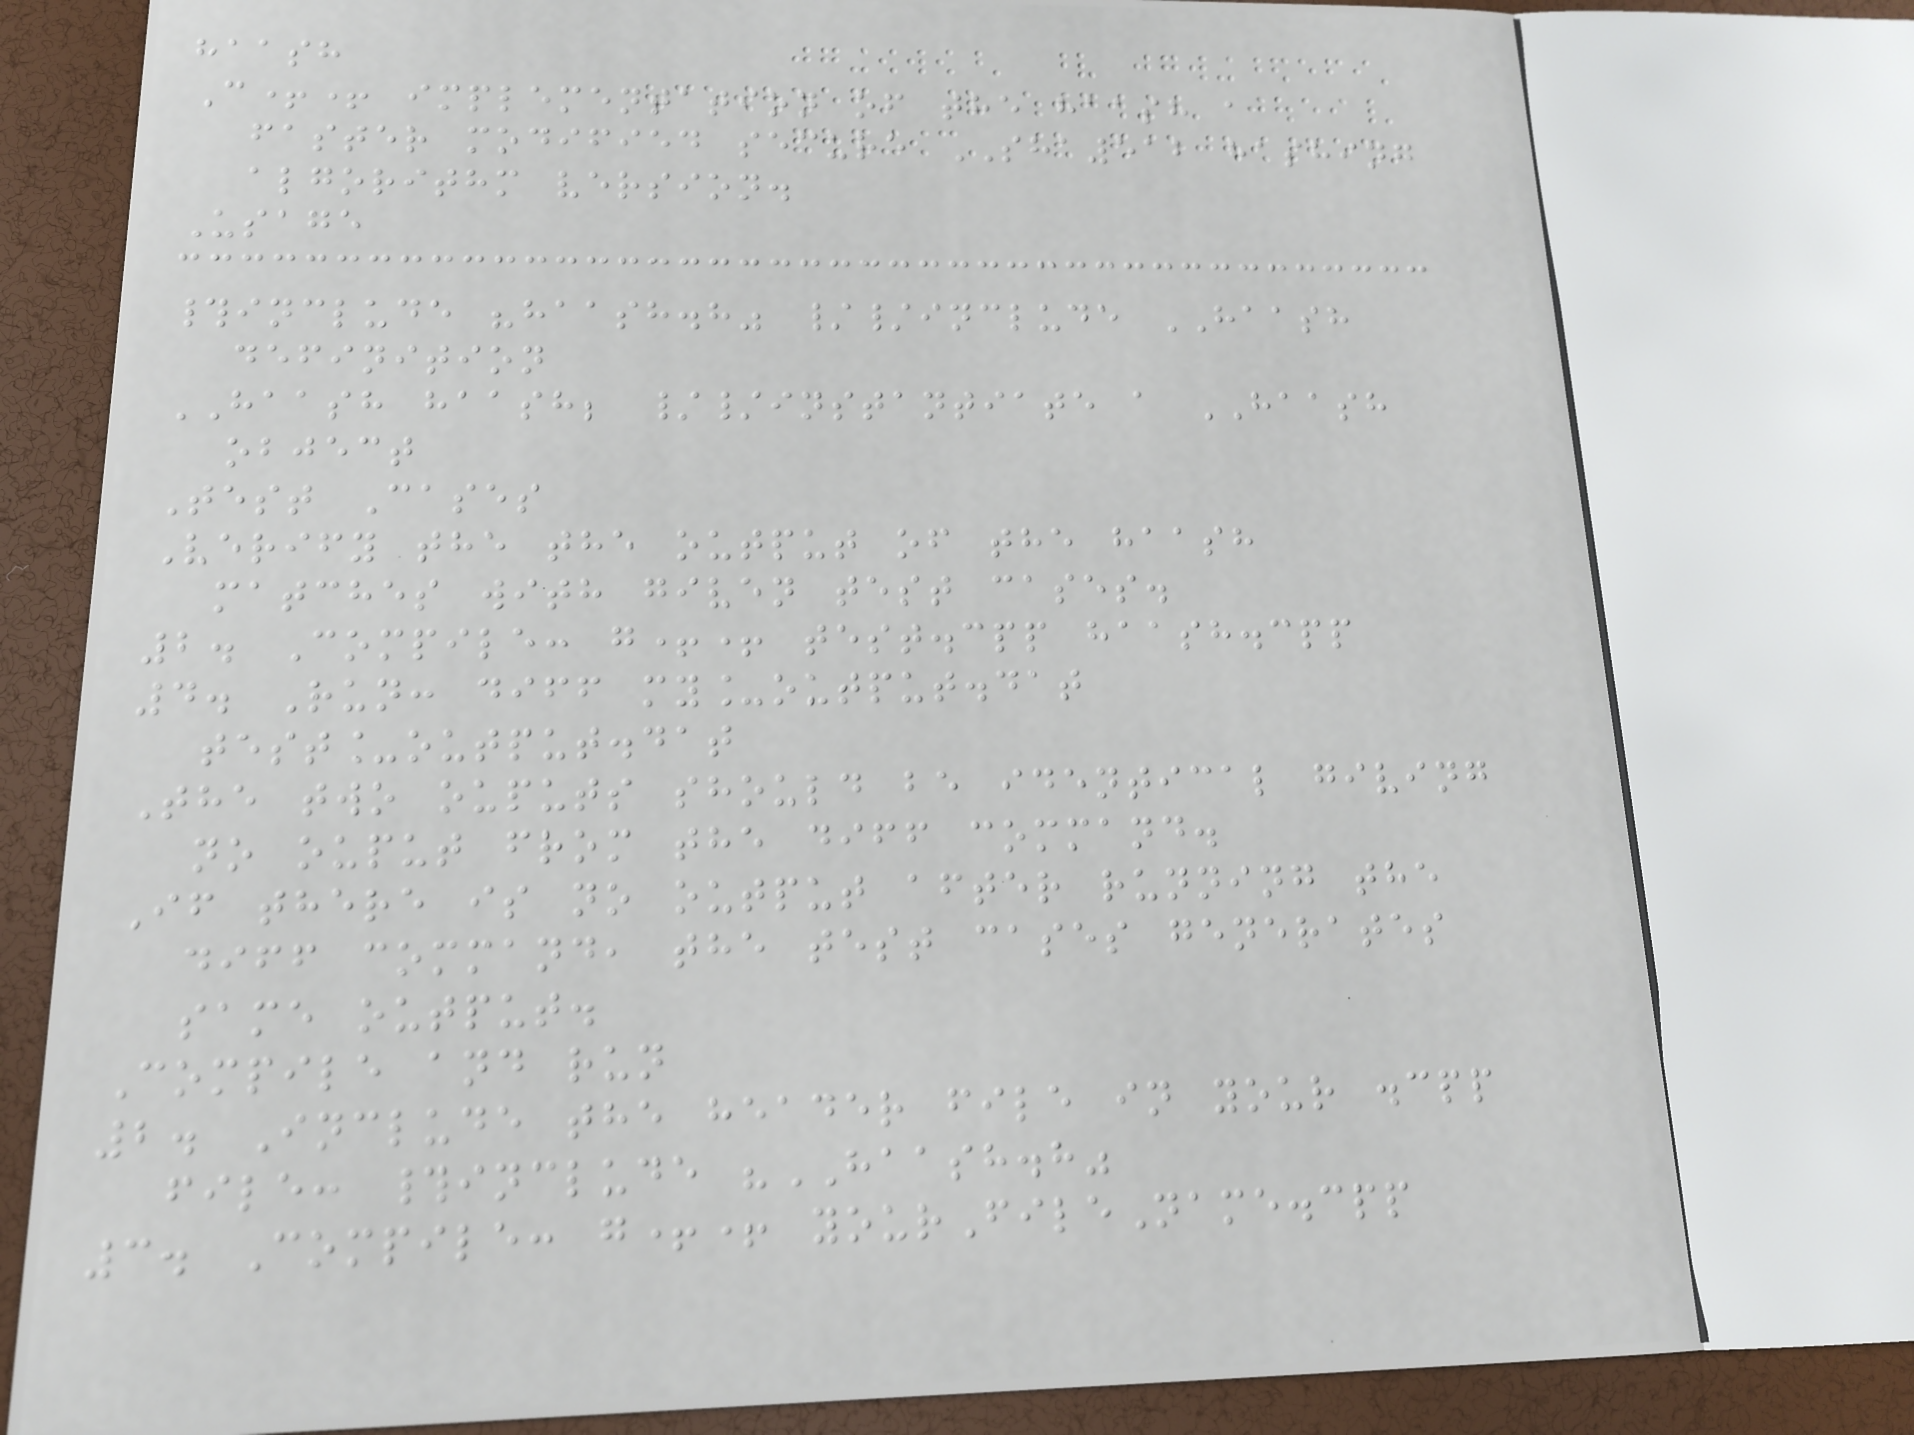haash
C++ implementation of the haash a
faster modified secure SHA512 hashing
algorithm version.
Usage
#include "haash.h" //include HAASH
definition
HAASH haash; //instantiate a HAASH
object
Test Cases
Verify the the output of the haash
matches with given test cases.
2. Compile: g++ test.cpp haash.cpp
4. Run: diff my_output.dat
test_output.dat
The two ouputs should be identical giving
no ouput from the diff command.
If there is no output after running the
diff command, the test cases generates
same output.
Compile and run
2. Include the header file in your .cpp
file: #include "HAASH.h"
3. Compile: g++ yourFileName.cpp
